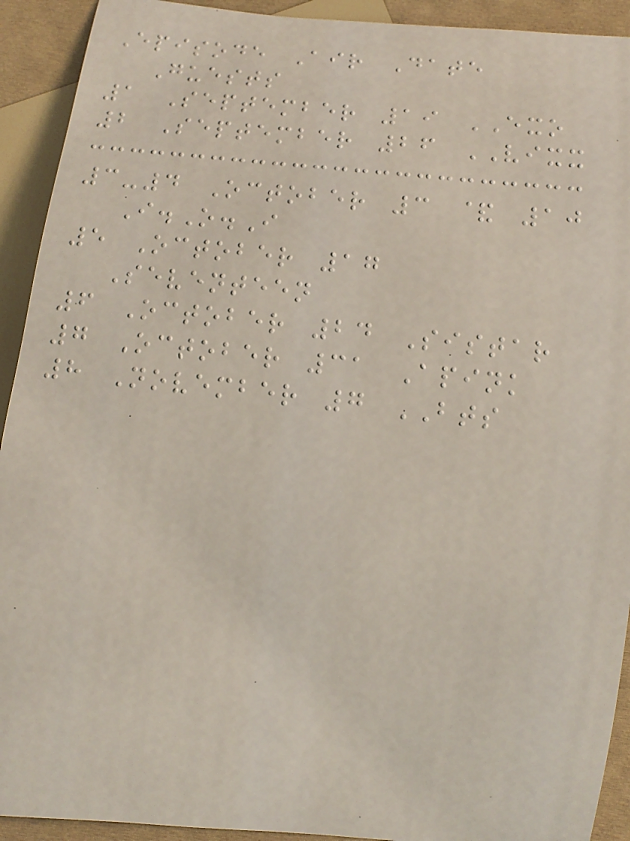Episode Air Date
Guests
1 September 19 EXO
2 September 26 VIXX
3-4 October 3 & 10
I.O.I
5 October 17
Seventeen
6 October 24 Sistar
7 October 31 Apink
8 November 7 BTS
